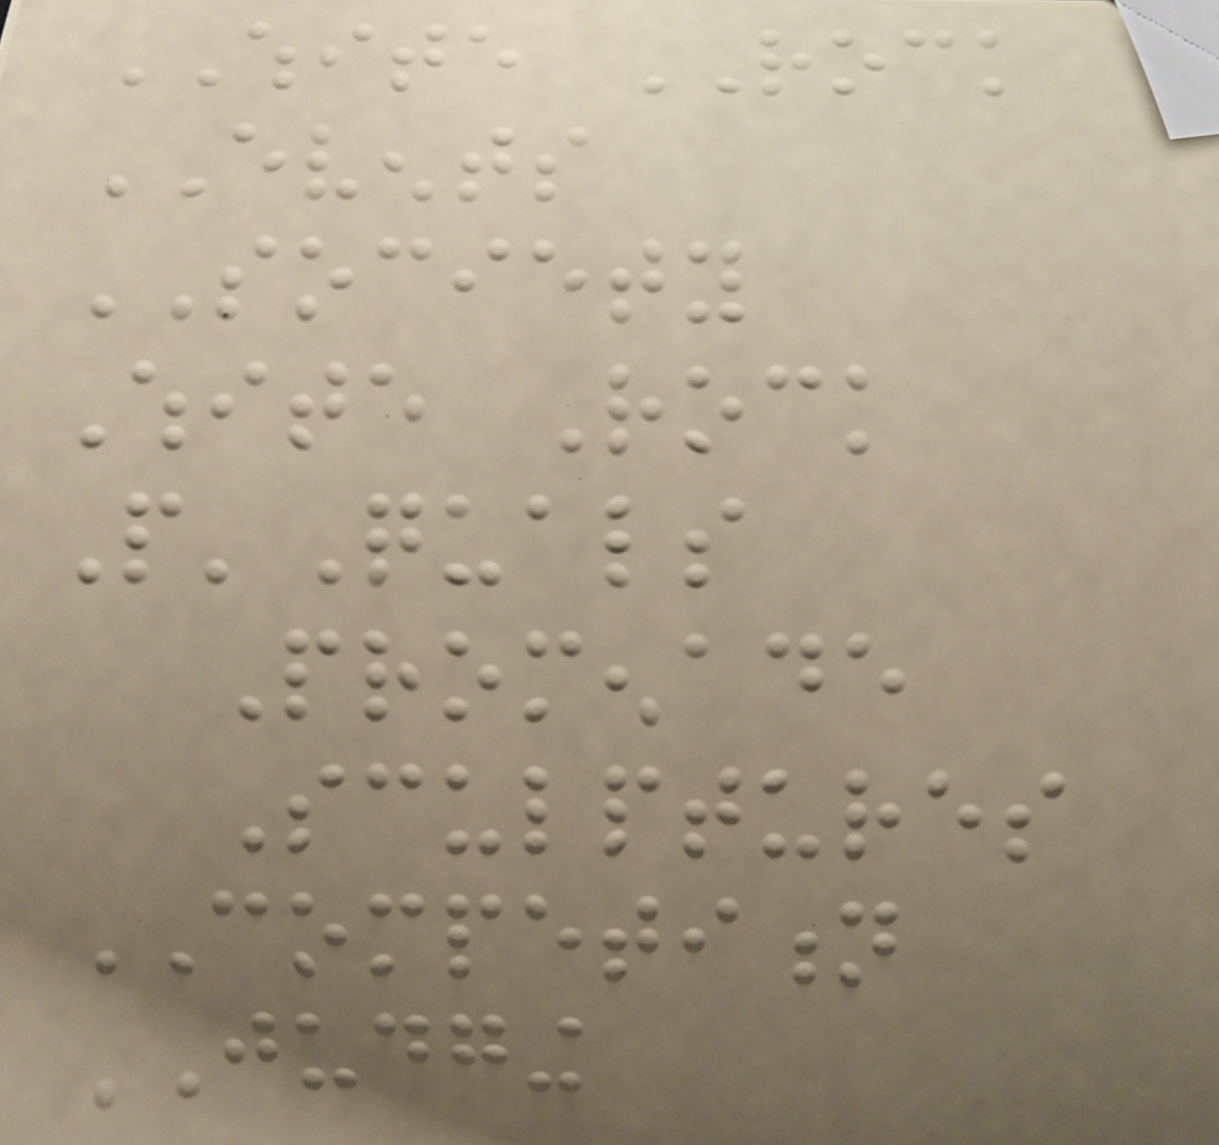WHITE ROCK
EVENTS
SOCIETY
White Rock
P'Quals
Promenade
Sculptures
COMPETITION
JUDGING
